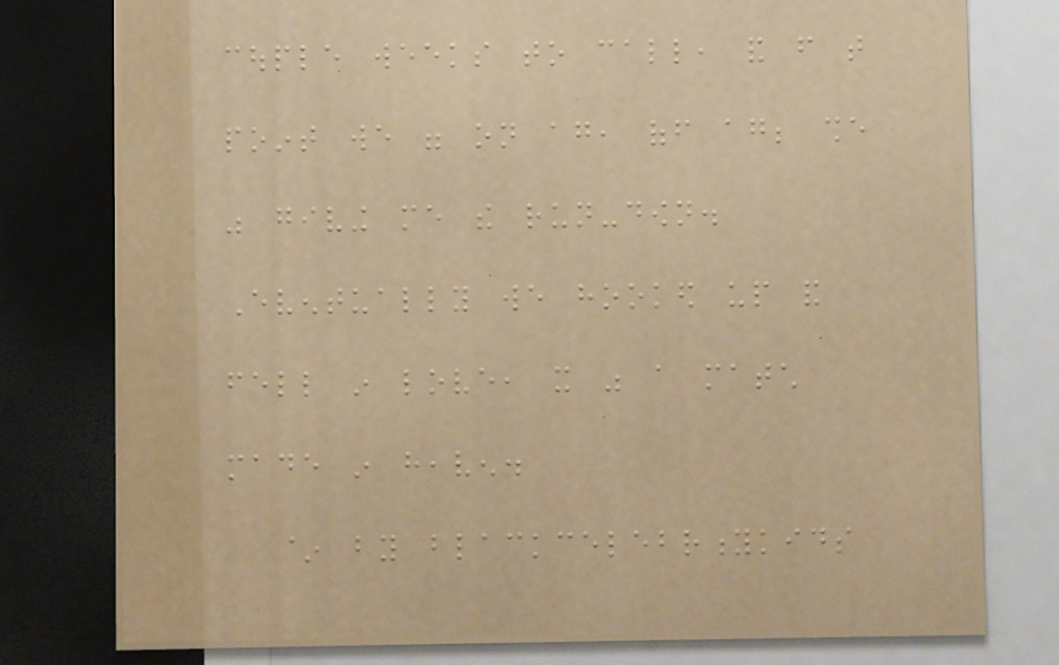couple weeks to call, and from that
point we were on again, off again; she
was giving me the run-down.
Eventually we hooked up and
fell in love, it was a match
made in heaven.
~ by blackcelebritykids
